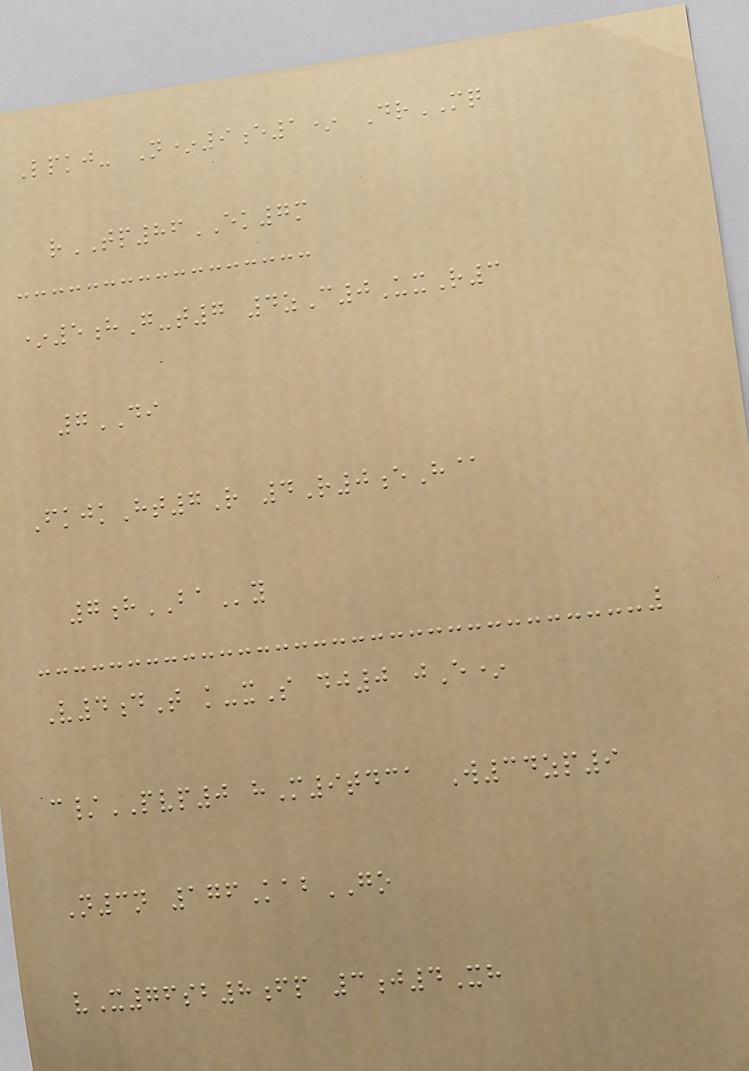Lpkj- N*9e1* DrMQ
rTP86EK7m
*5hG-t7 4zC0UxR3
7DI
FkjkHt7R 4R0eH@
7hBAy
V4dT k-xS dj0 jE*
c/PVP0 hM9tdca W34zp9
N3n 176KabGO
vX76sb8fp 3j4Xh
